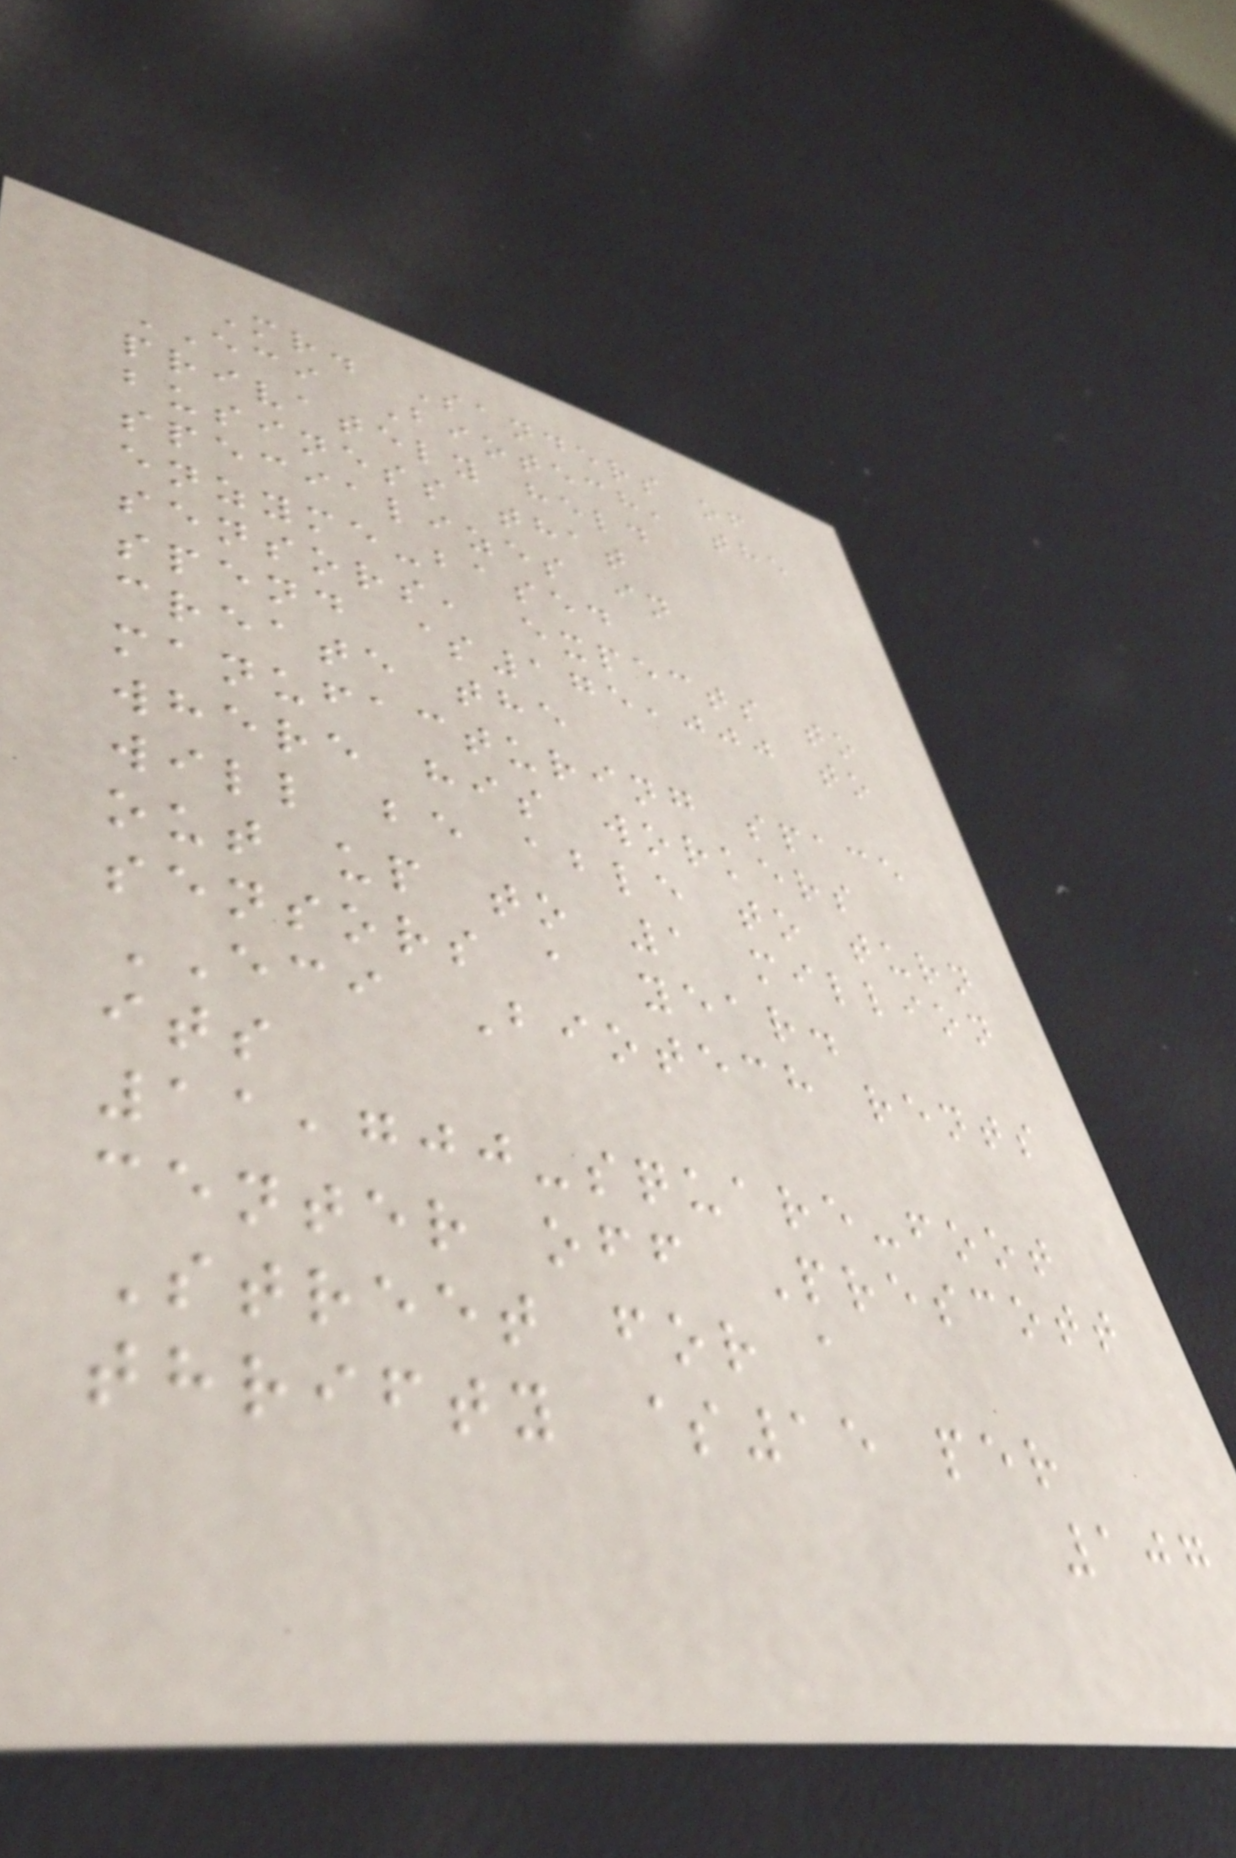Mr. Sanders of
ECI Biotech, the
privately held
business that
specializes in
enzyme-based
sensors, expects to
spend $175,000 to
create the
manufacturing space
where his workers
will be able to turn
out up to 1 million
sensors a year.
ECI Biotech rents
its
11,700-square-foot
center off Prescott
Street for a
thrifty $15 per
107
